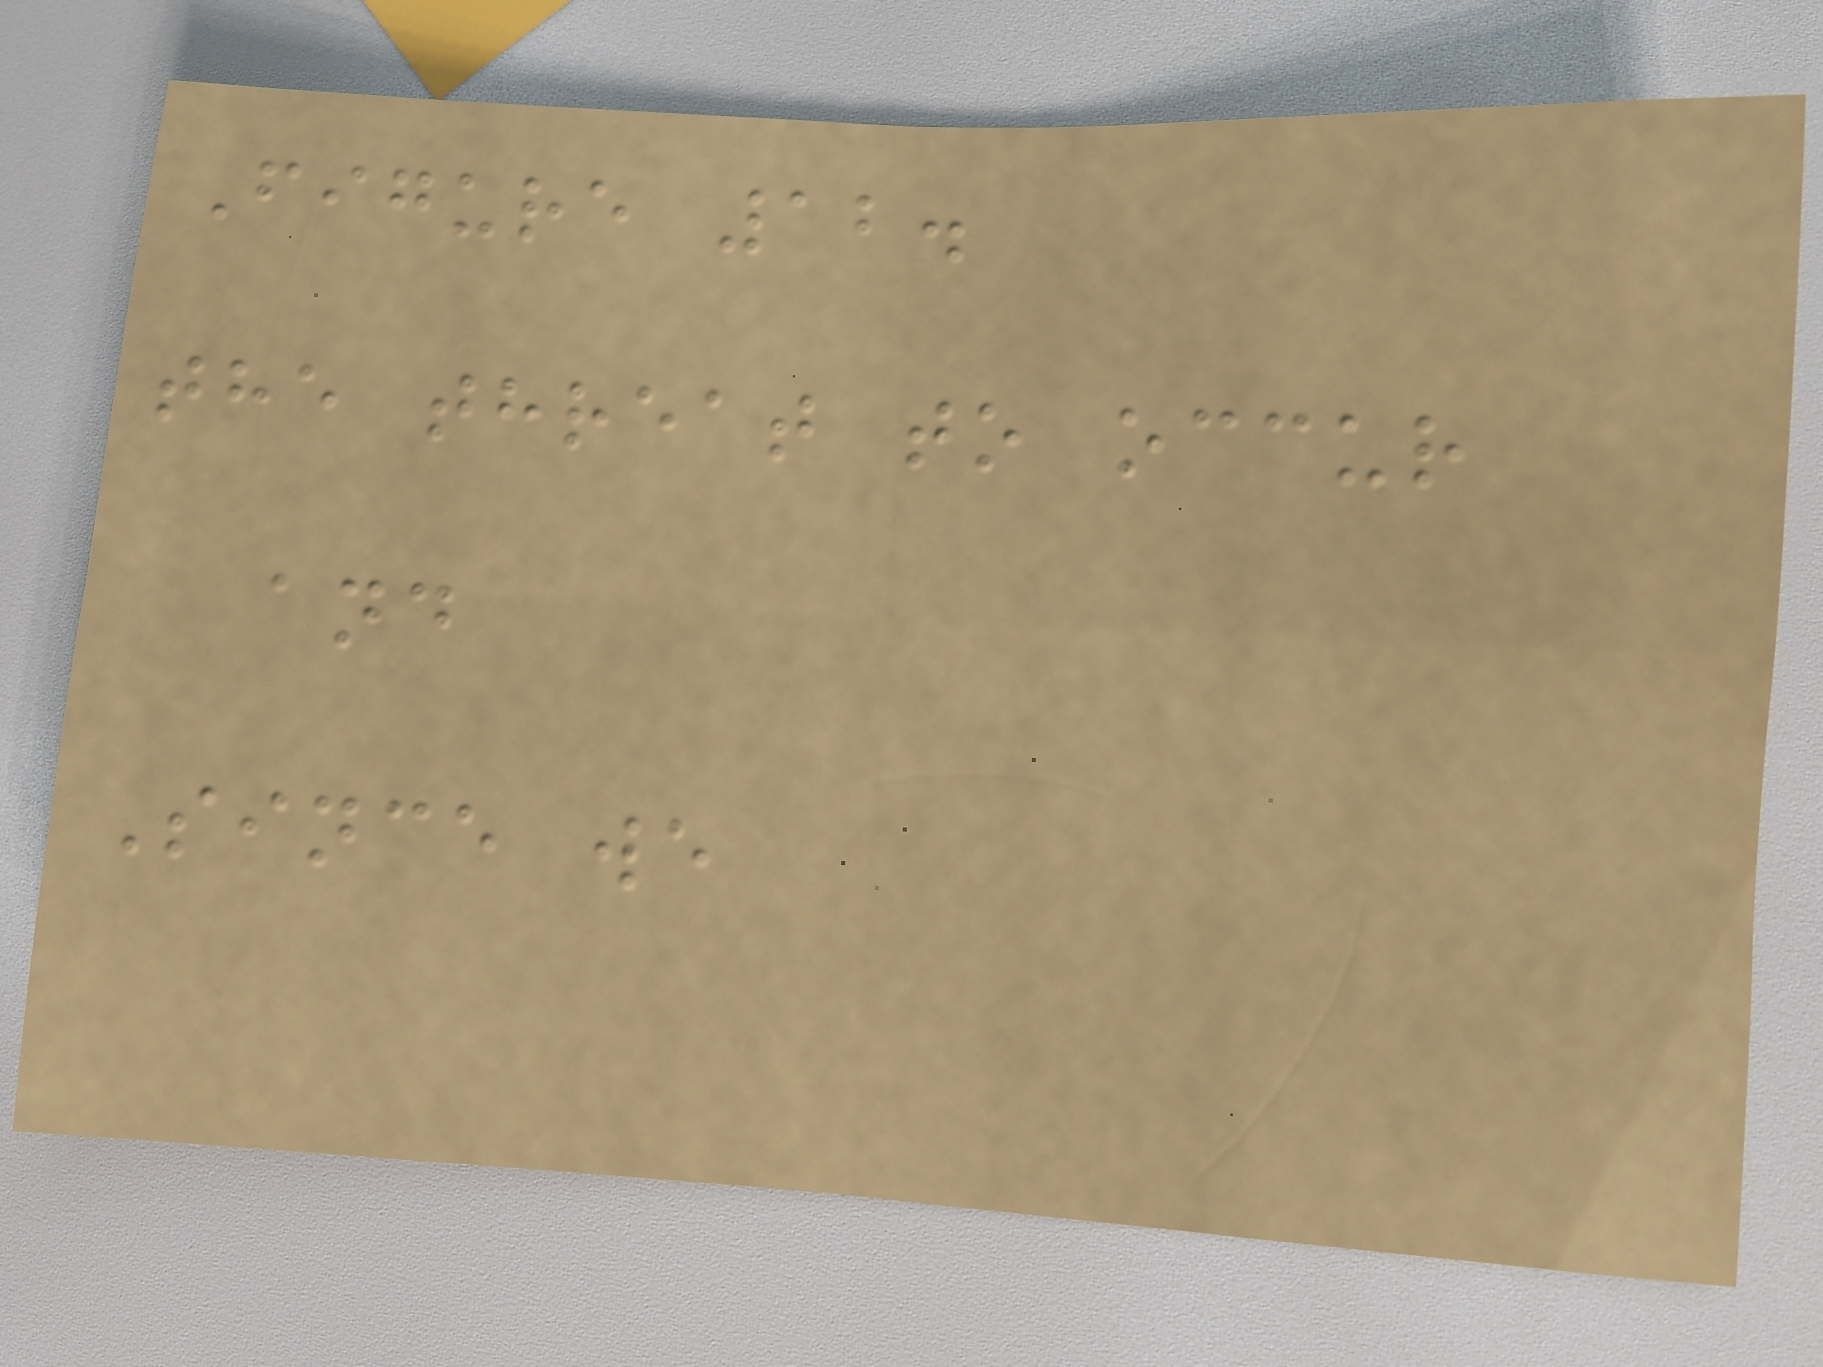Figure 12.
the threat to occur
and
Since we
